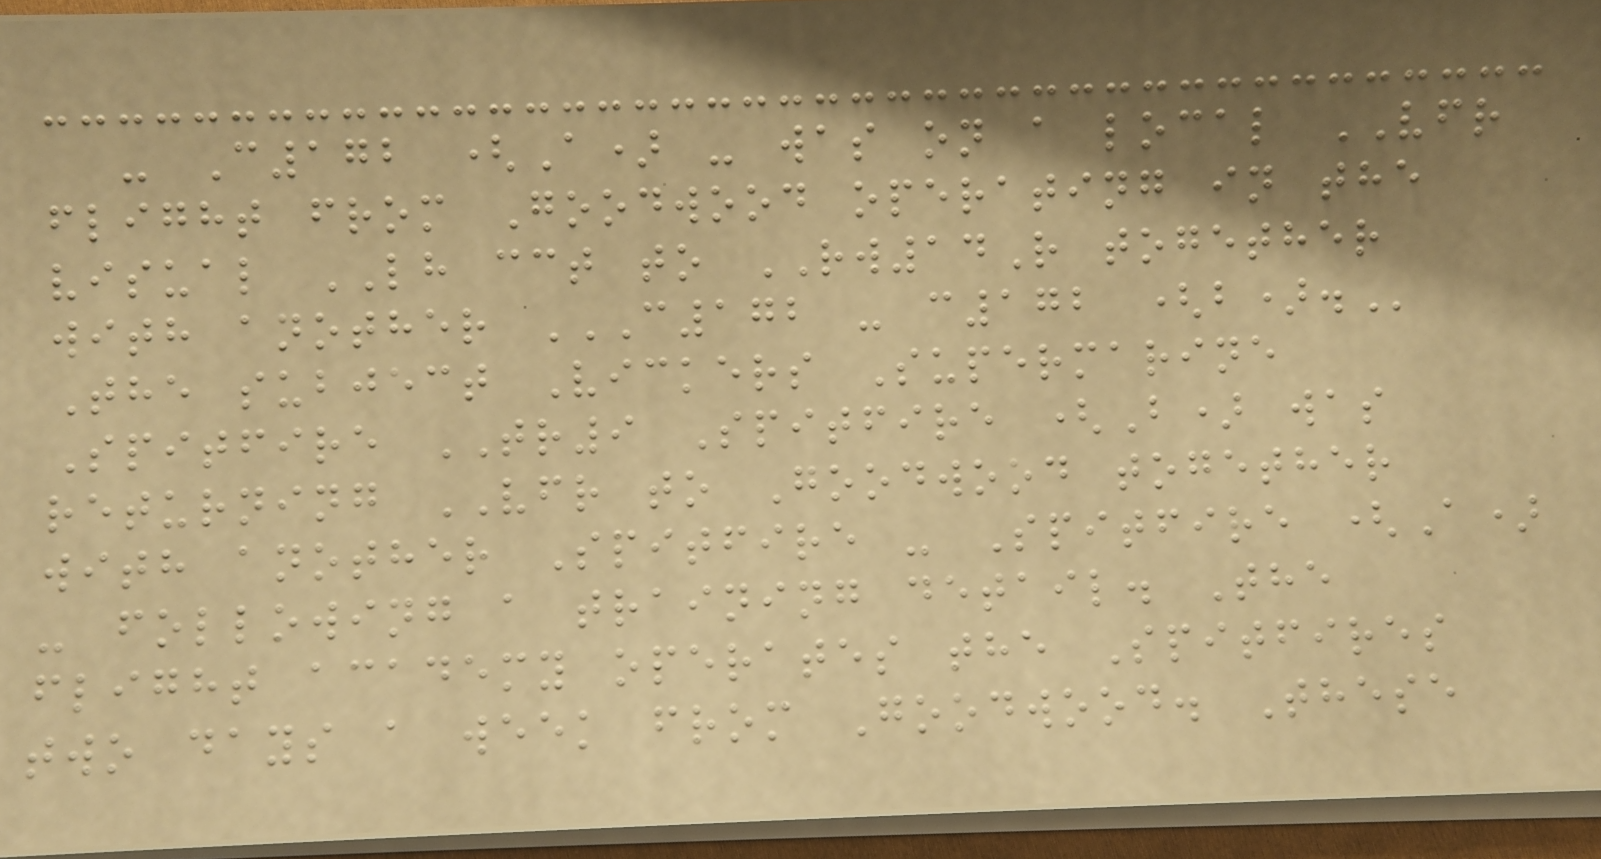- C172 (A) - was on a local VFR
flight from Goodwood operating in the
visual LH cct to RW14R together
with another C172 - C172 (B).
The subject Vickers Supermarine
Spitfire TR9 Spitfire (B) was
returning VFR to Goodwood together
with another Spitfire - Spitfire (A)
- following a training detail. The
flight academy operates the Spitfires
two days a week from Goodwood. These
